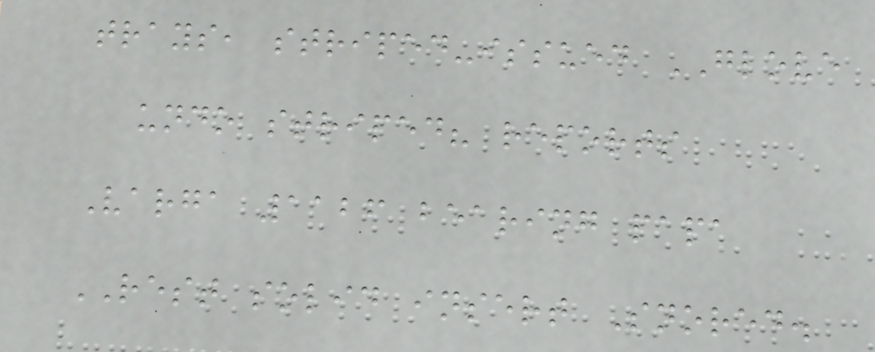trays, striped-issued GLOVE
undo striped? reports
Varga 1126 bearing papa
REST solid insert Snored.
